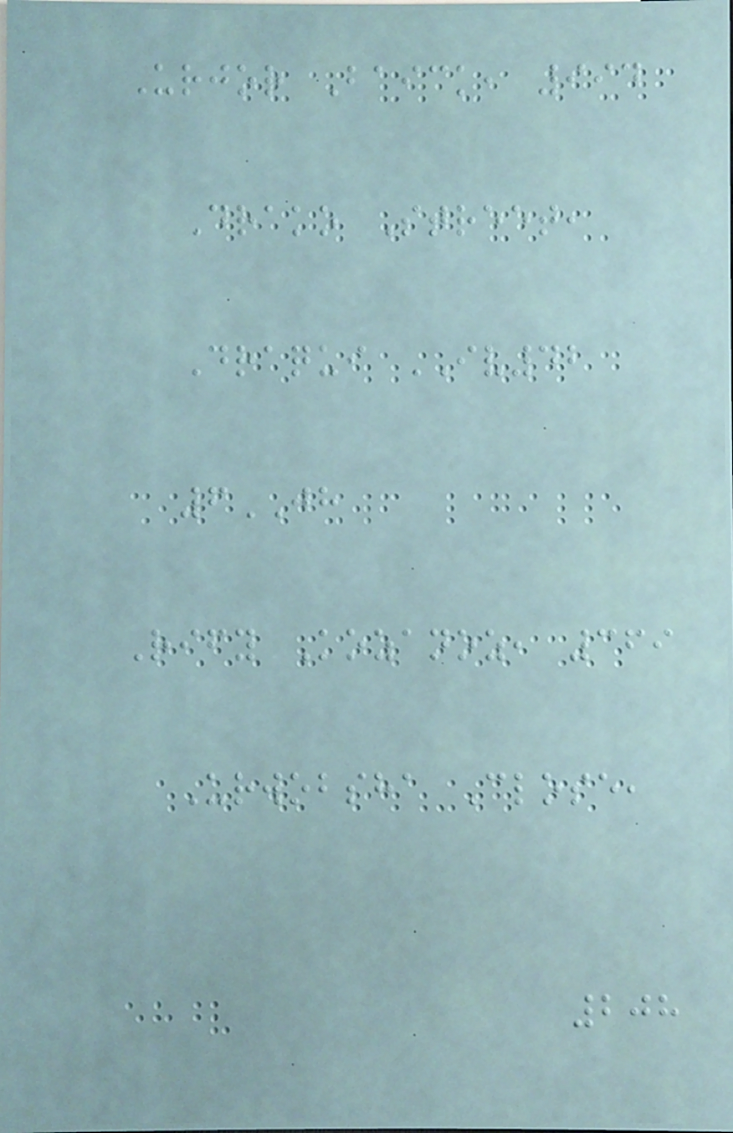Urjor Baick, 994
Drako Street,
Draqui IV42
6JH
Rify Kozanoz, 369
Urwobsha Close,
208
